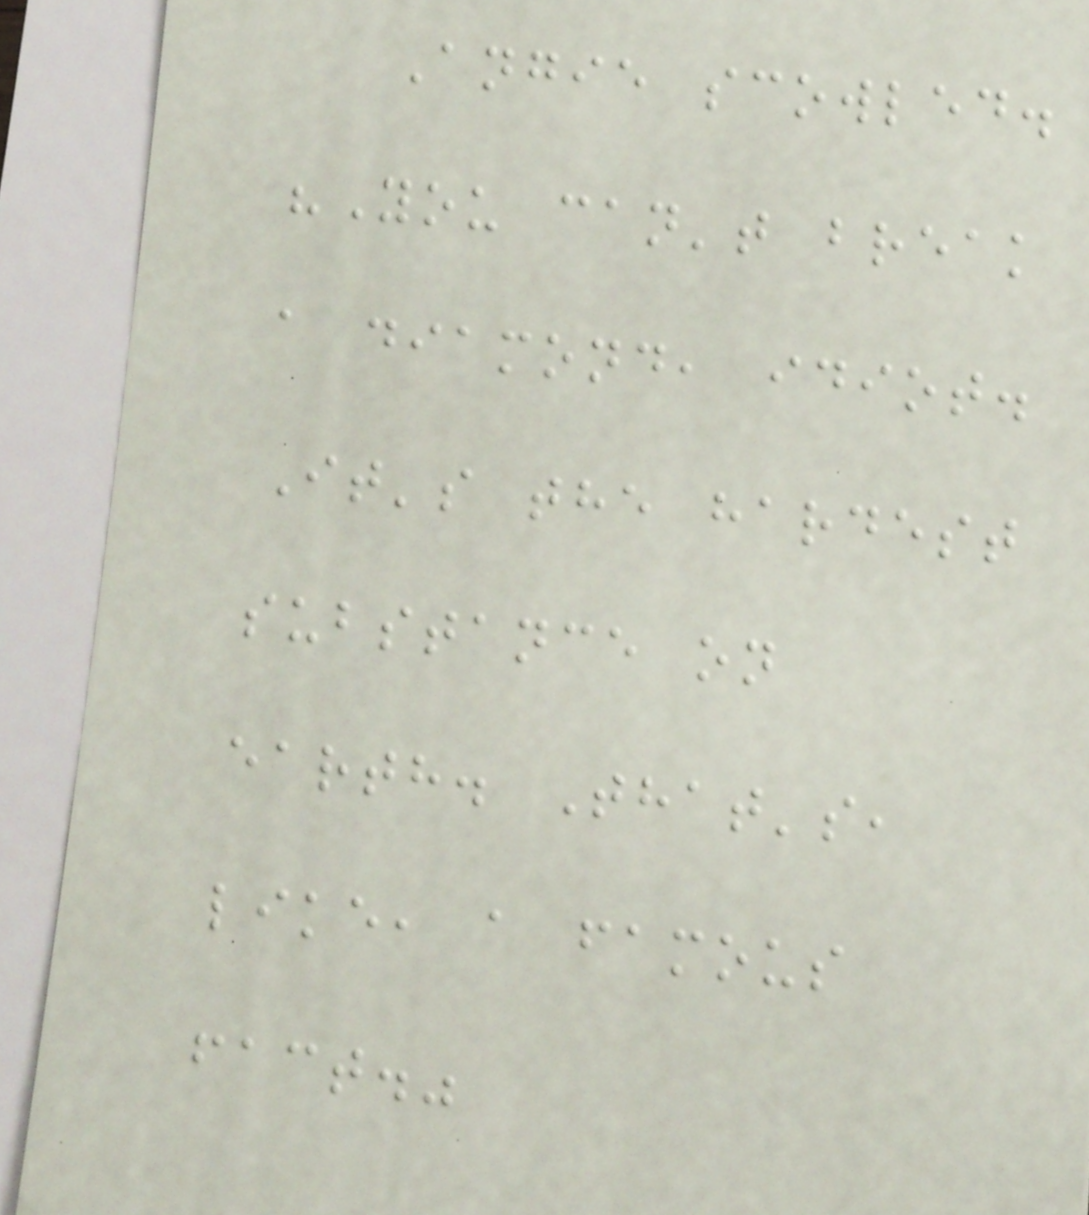Angie scowled.
"You can't break
a diamond, idiot.
It's the hardest
substance on
earth. That's,
like, a famous
fact."
